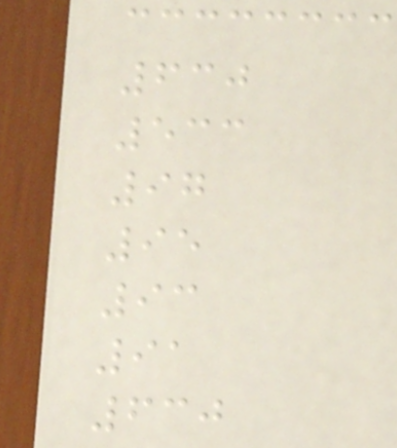630
533
97
95
93
91
630
